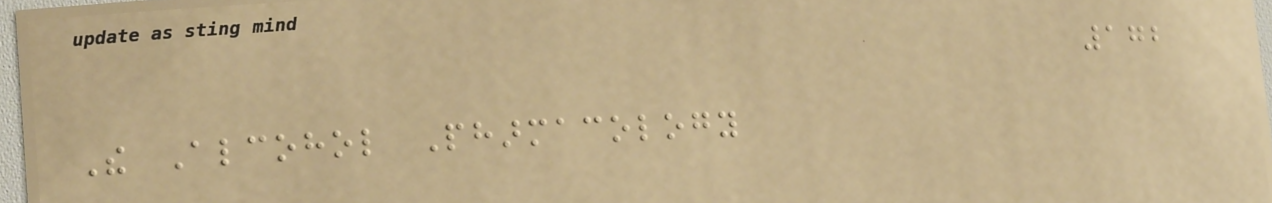172
The Alcohol Pharmacology
